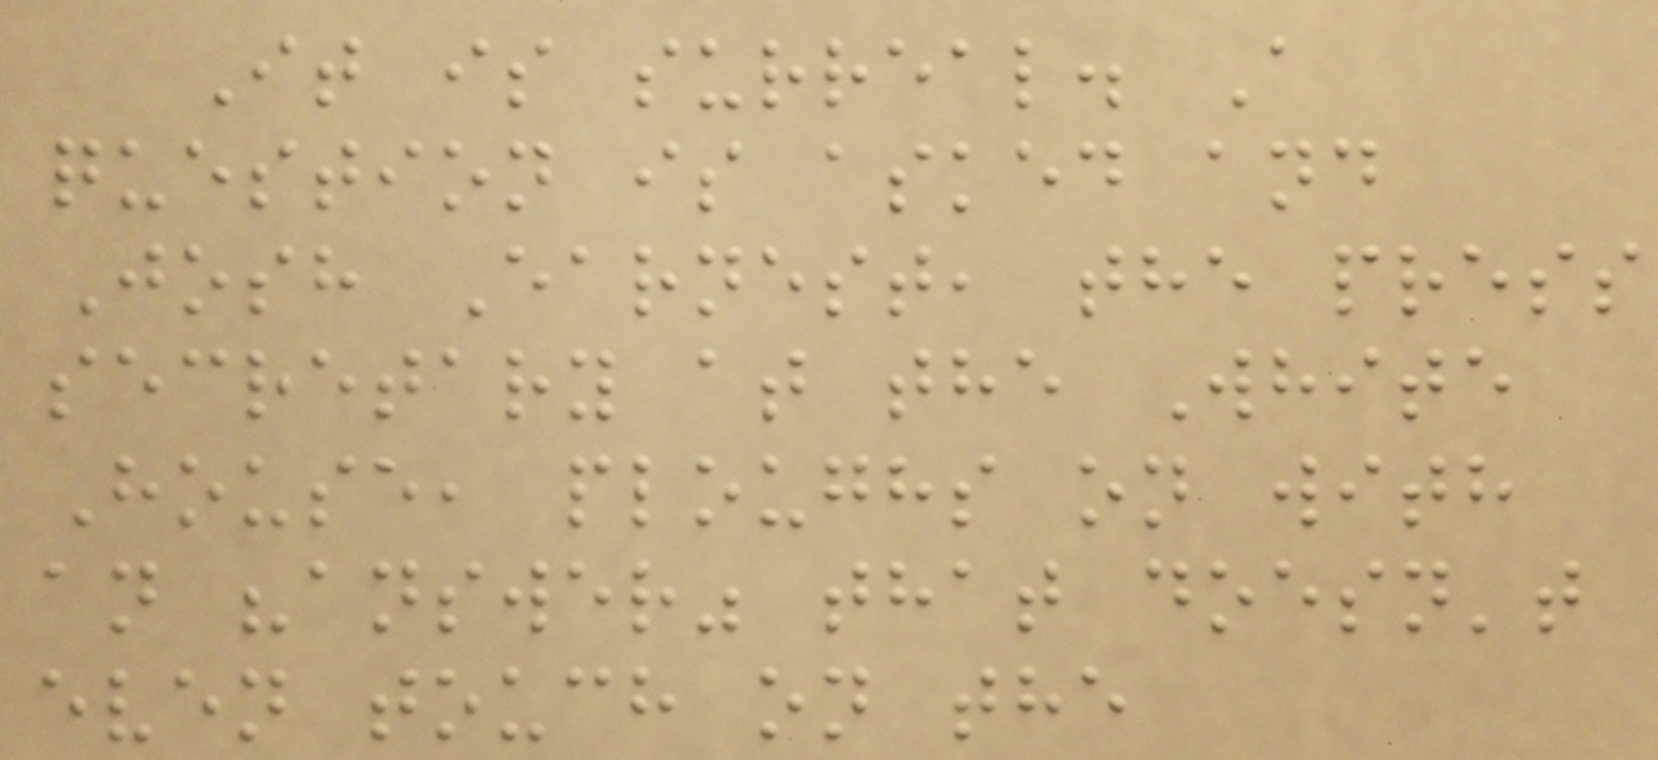It is surreal. A
question is asked and
Josh Earnest, the press
secretary at the White
House, ploughs on with
an "answer" that doesn't
even touch on the
